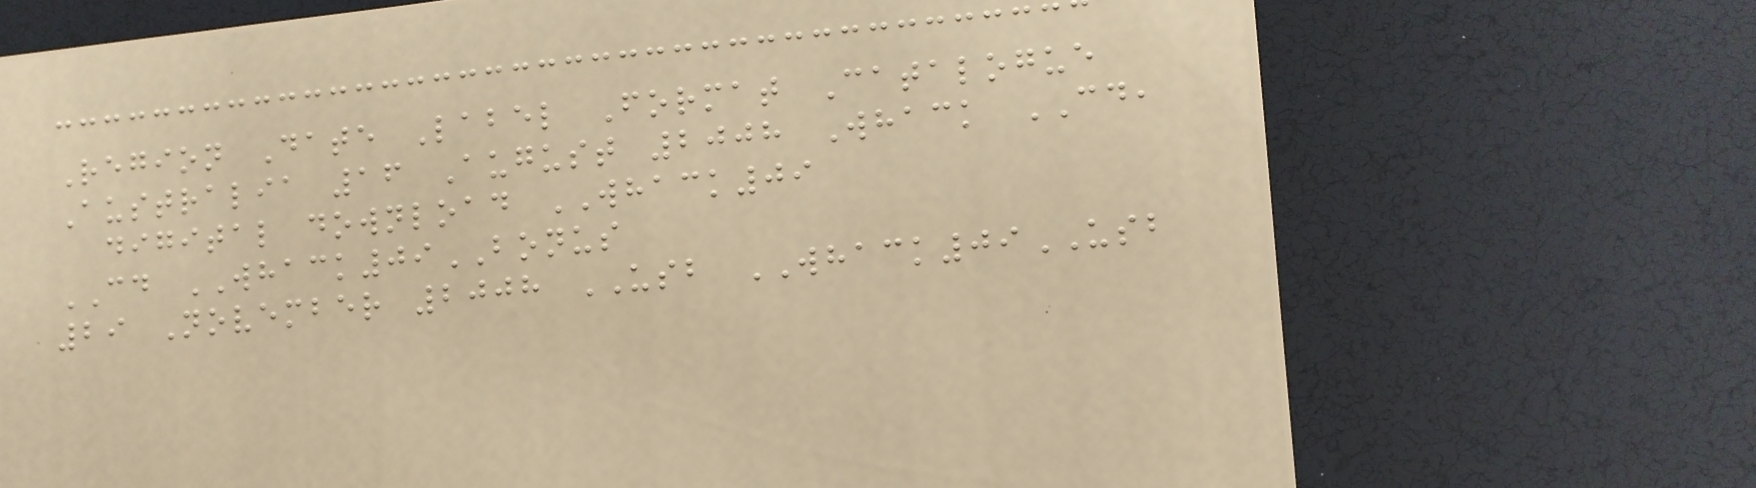Region Date Label Format Catalogue
Australia 16 August 2008 Whack CD,
digital download WHACK09
CD WHACK09BONUS
29 November 2008 USB WHACK09USB
